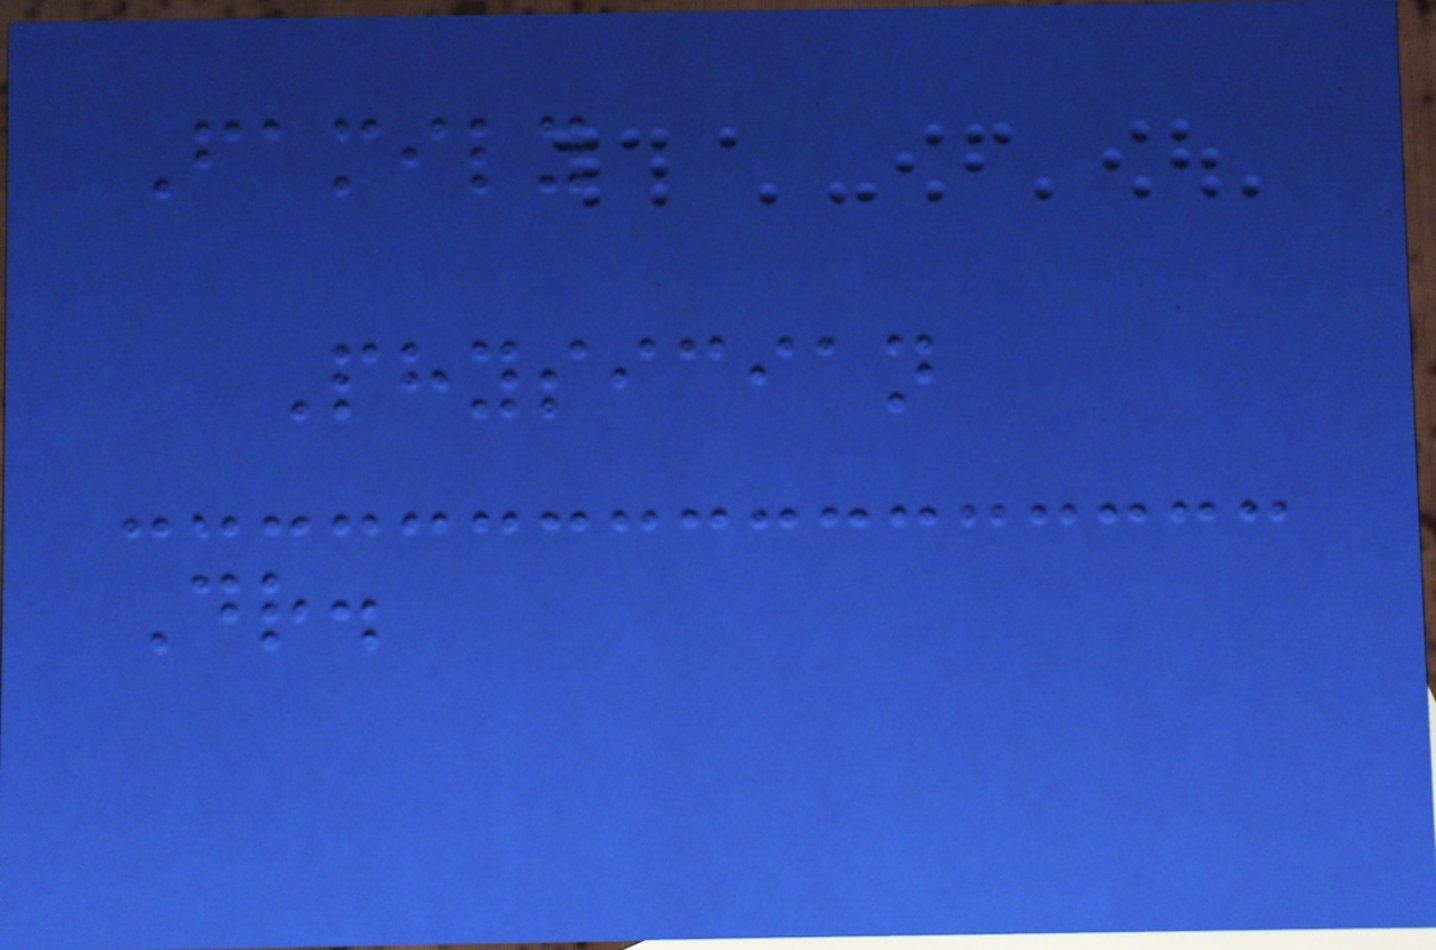Family
Physician
Dr.
